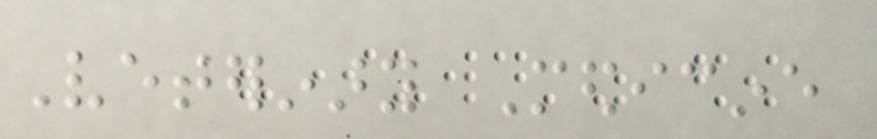Veterinary Medicine
